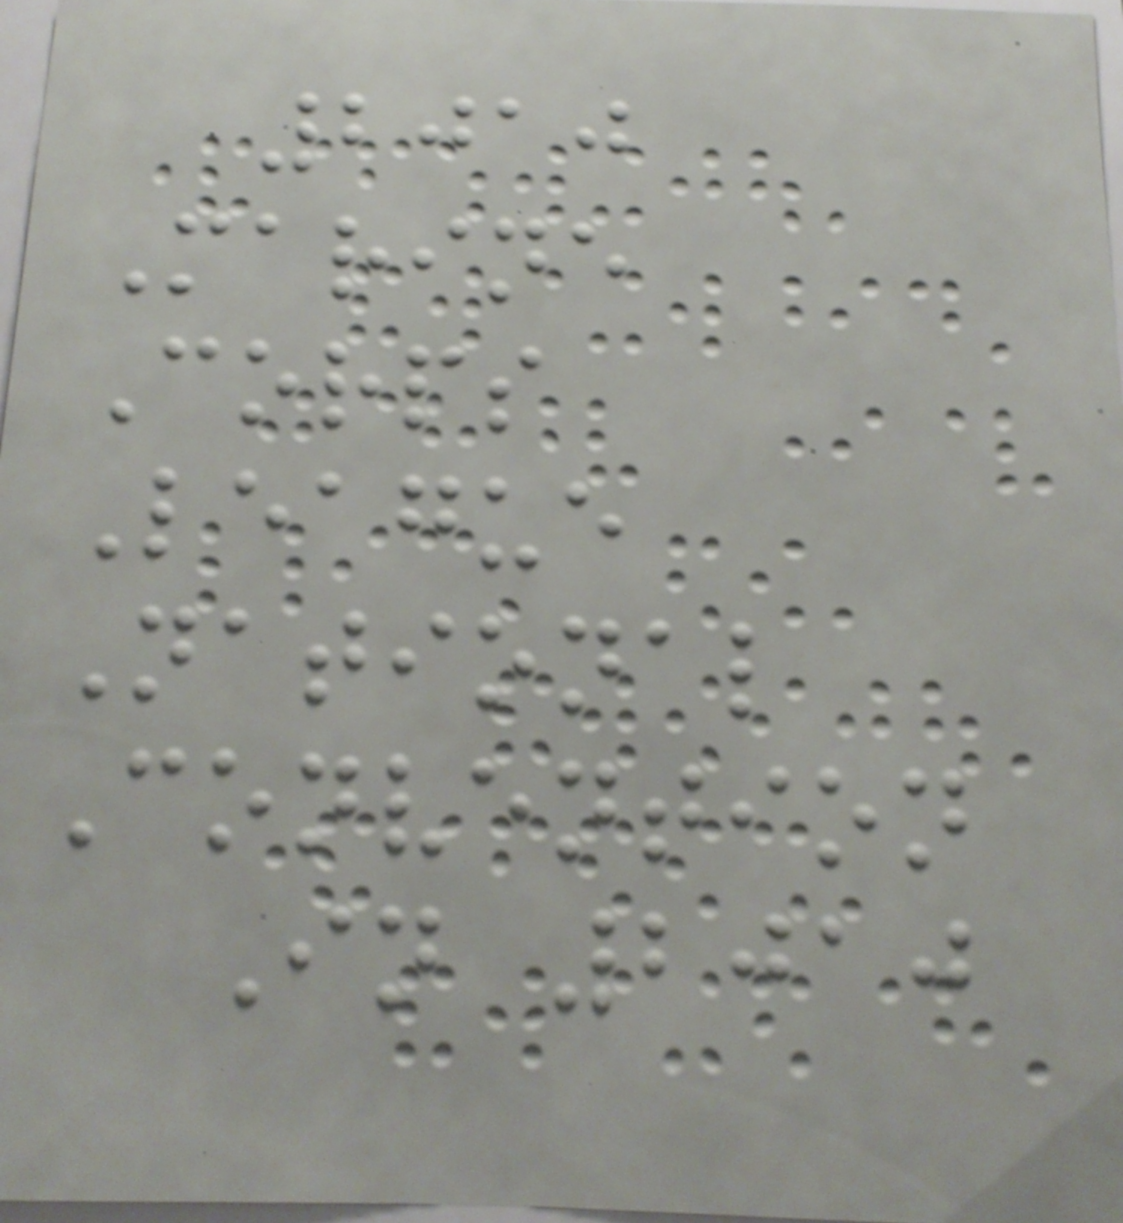2010
Marine
Corps
League
National
Convention
In 2010
